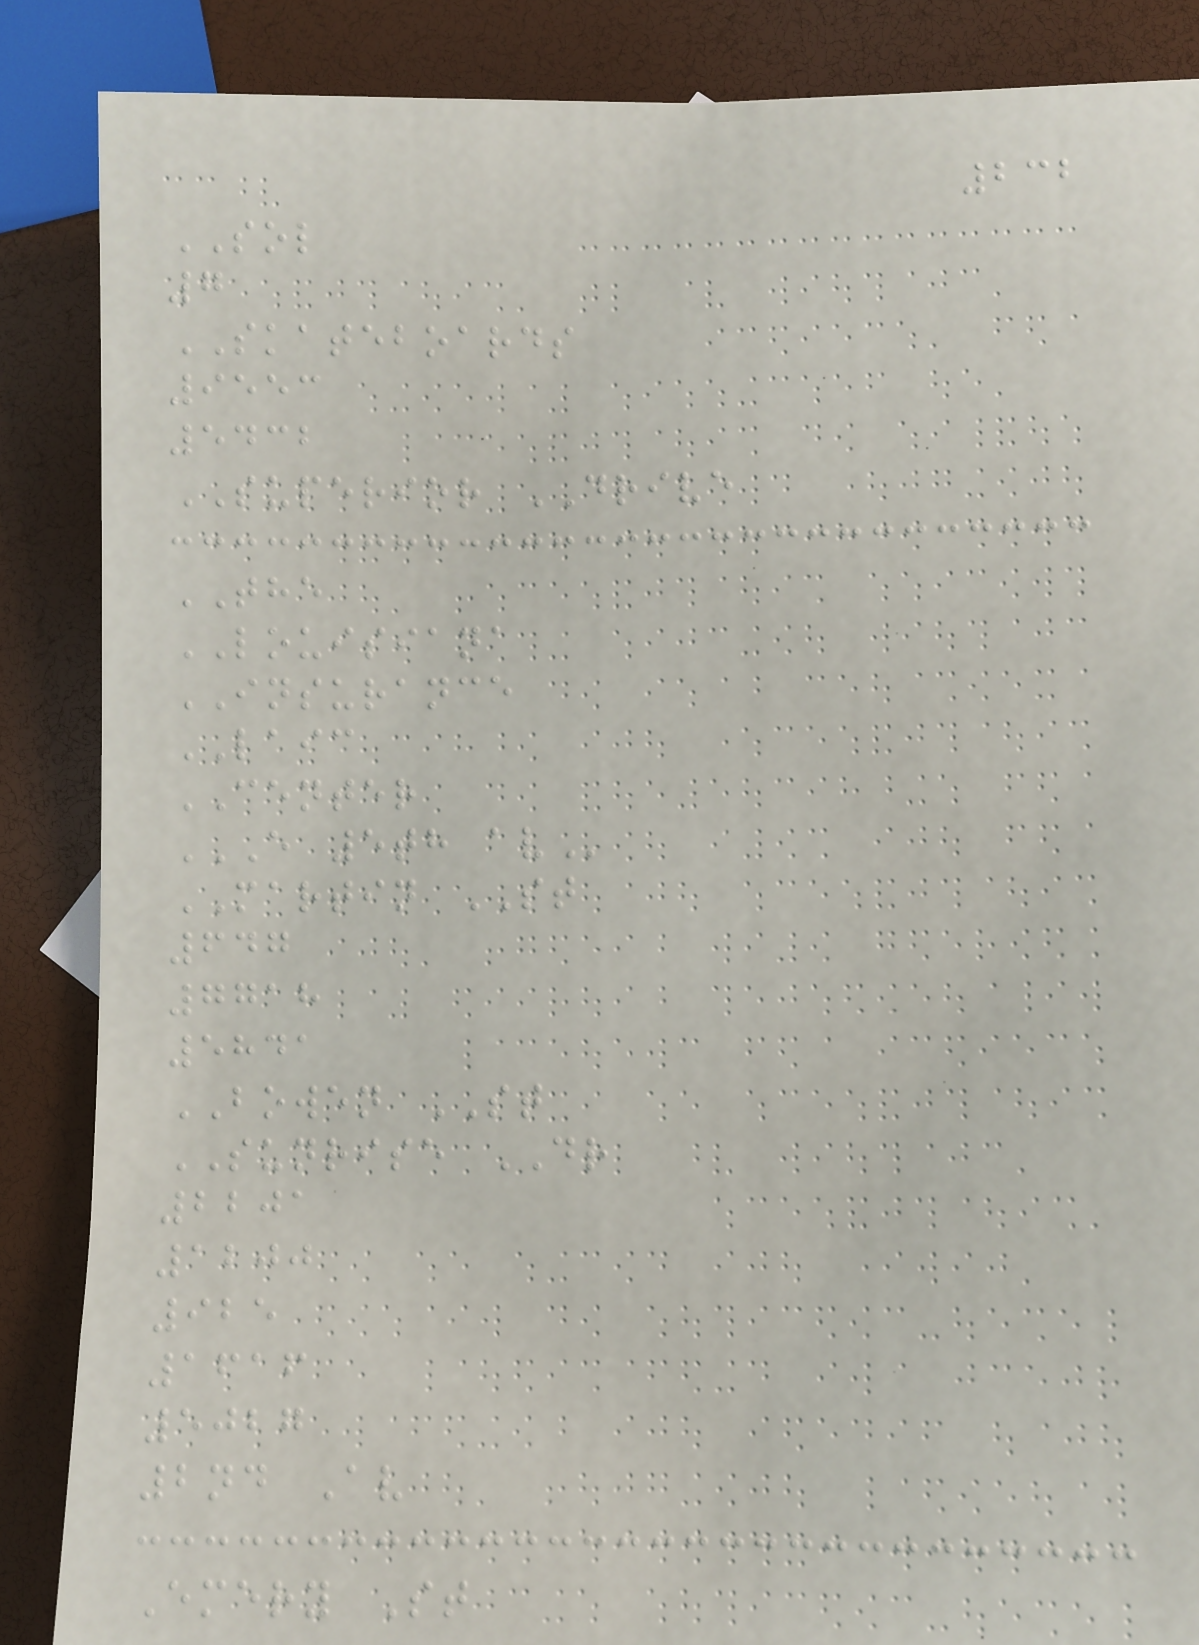232
SOL
7
SKATEBOARDS
9553
5432
SUPERIOR DRIVE
THE
LOUISIANA
INSURANCE
LAIC
CENTER
E 5TH AV
MARTIN ST
647
7718
5841
BOWEN ST
SUNRISE DR
2201
1200
925
1616
5027
2nd Av
Emery St
